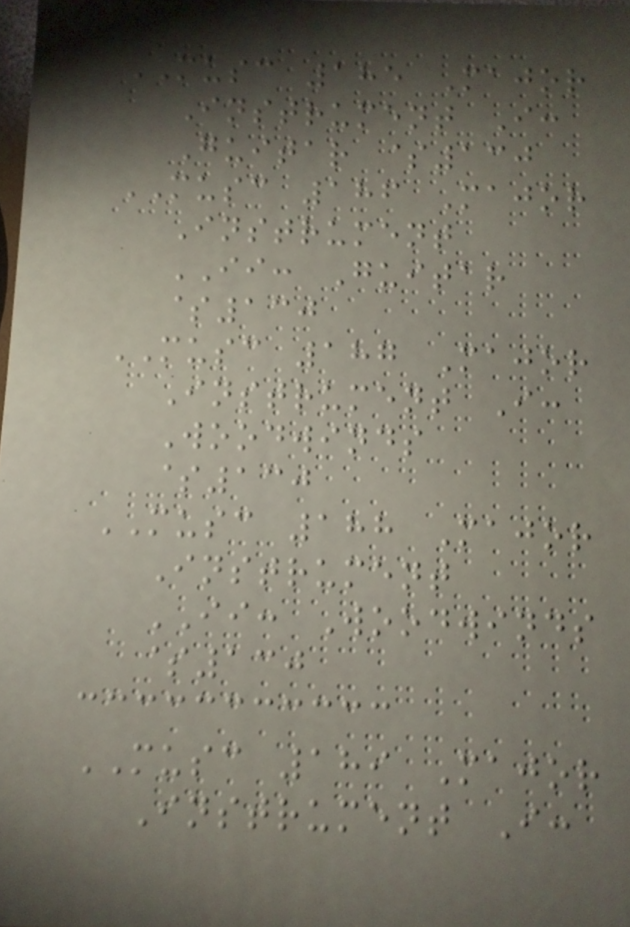MUSC 185 Major
Instrument I:
Guitar $130
MUSC 186 Major
Instrument
II: Guitar
$130
MUSC 187 Major
Instrument I:
Woodwinds
$130
MUSC 188 Major
Instrument
II: Woodwinds
$130
MUSC 189 Major
Instrument I:
